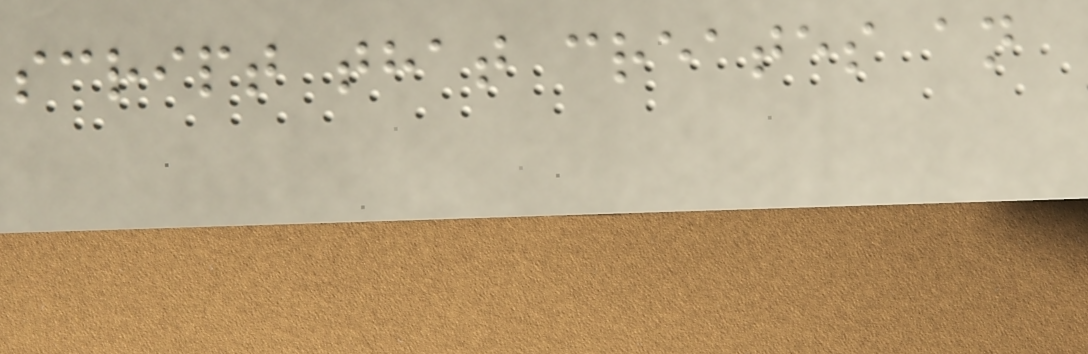script that creates an
